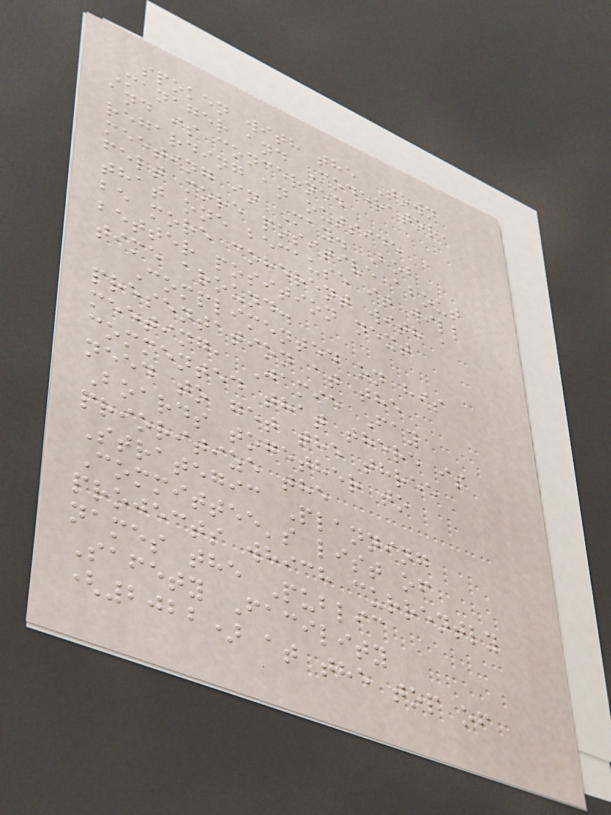spoken with the Town
Manager and Moderator,
and is concerned
regarding an outside
meeting in May. Bob
felt more positive about
that one because it will
be more coherent with a
better position next
time around.
Complimented on his
presentation at the
meeting, Jamie Fay
commented that there is
need to get the three
Boards together to
prioritize the
Strategic Planning
Committee's list of
projects which currently
names the Public
Safety Facility
(2022) at the top of
